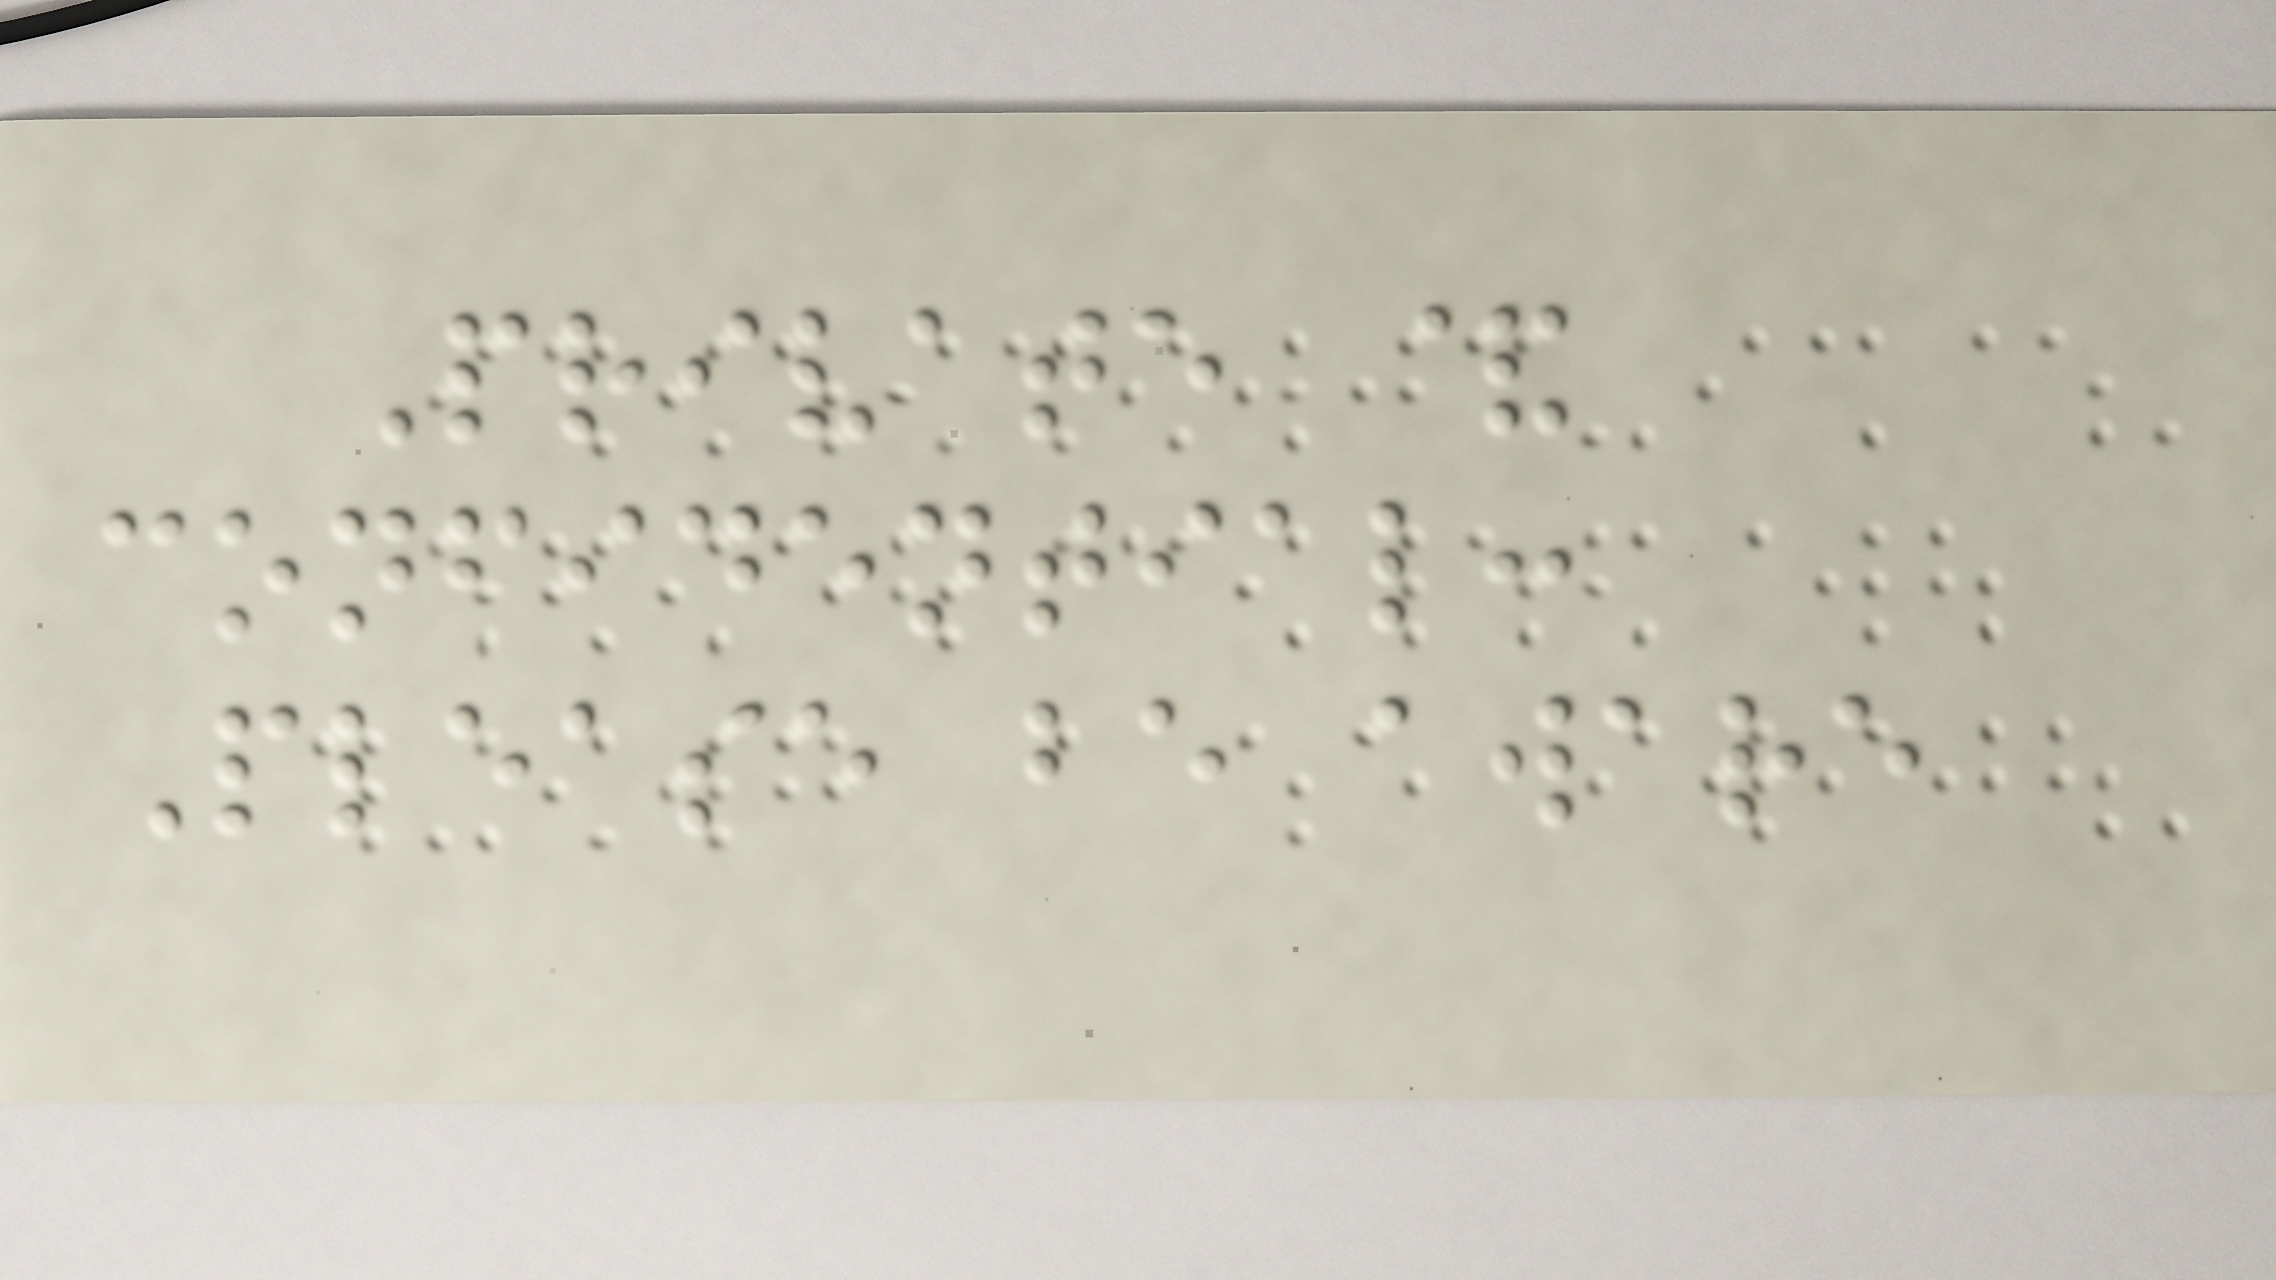Private &
confidential:
Please be aware
